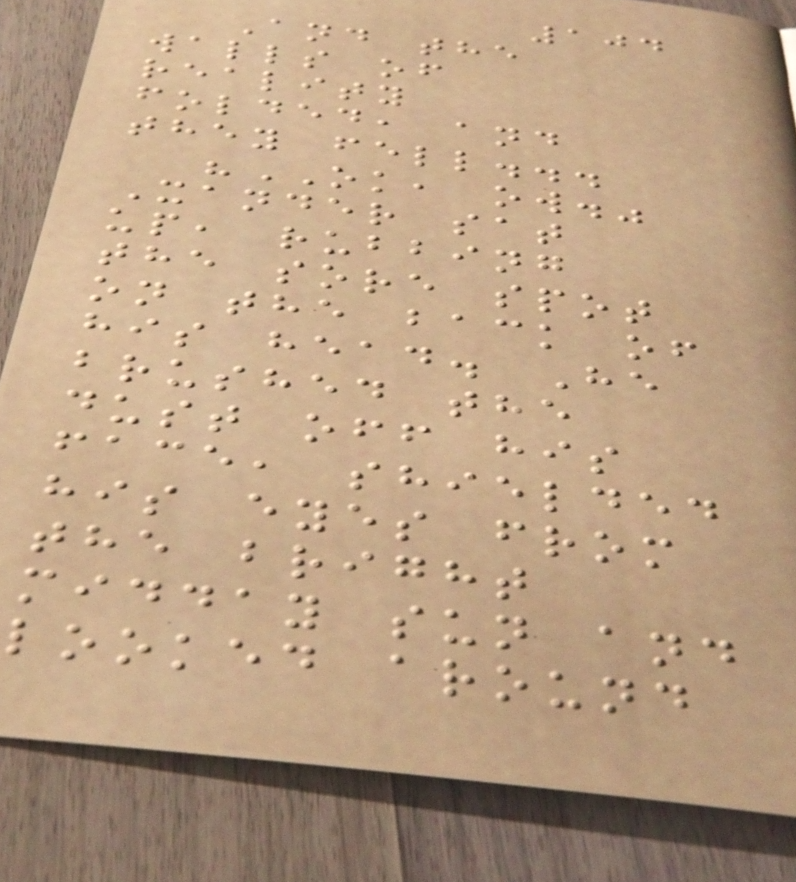104
And the
walls of
reality
folded, and
they fell...
"OK, ow."
Xander sat
up, rubbing
the sore spot
on the back of
his head. He
brushed the
dust off his
face, shielded
his eyes from
the bright
midday sun and
looked around
